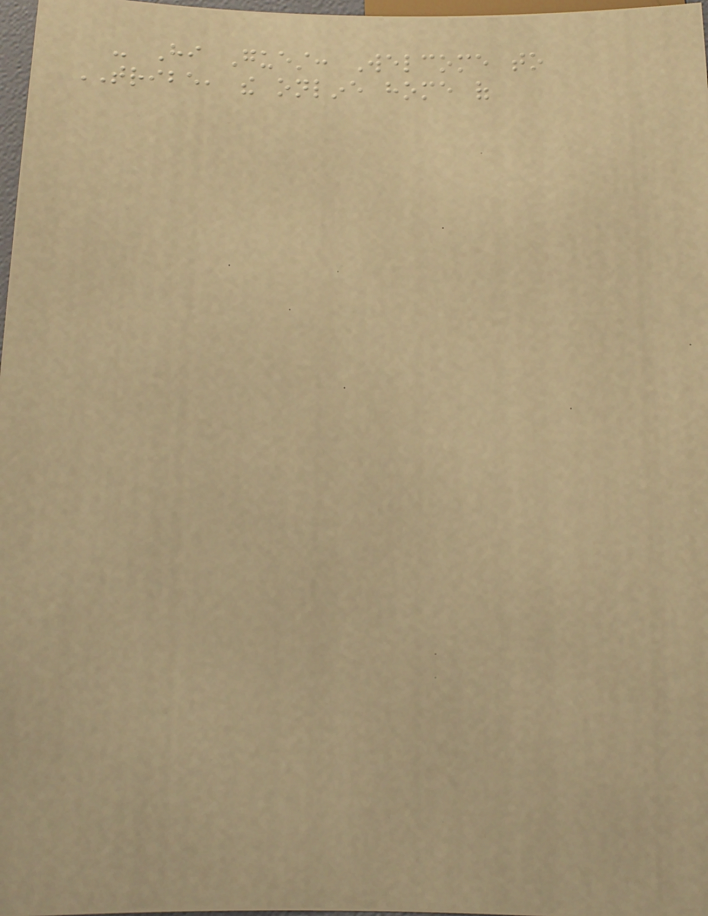- Hi Guest: Welcome to
TRIBE, the online home of
